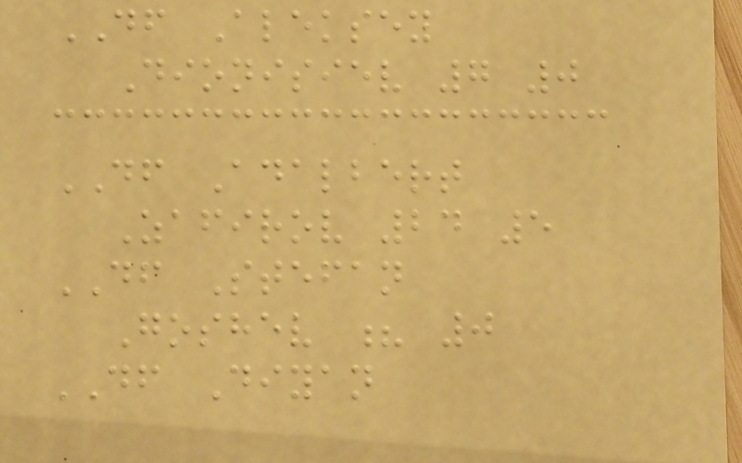DF Aleksey
Dionisiev 7 0
DF Adalbert
Zafirov 24 5
DF Stefan
Goshev ? 0
DF Diyan
